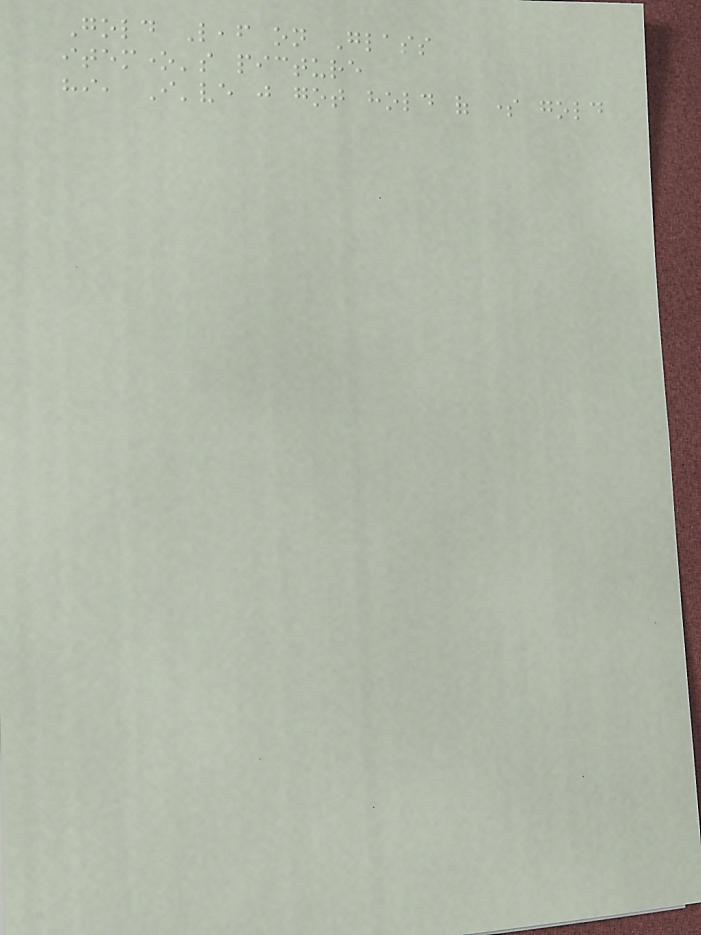Gold Leaf on Glass
itemone's picture
hi, I've just got hold of some gold
